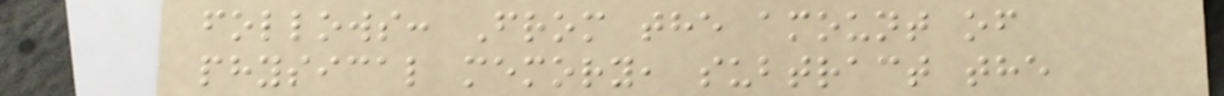follows: From the amount of
physical memory, subtract the
